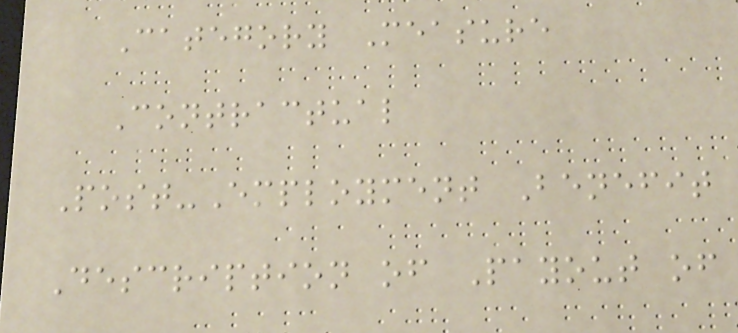Category Measure
Contractual
Post-Employment Benefit
Description of Payout of
